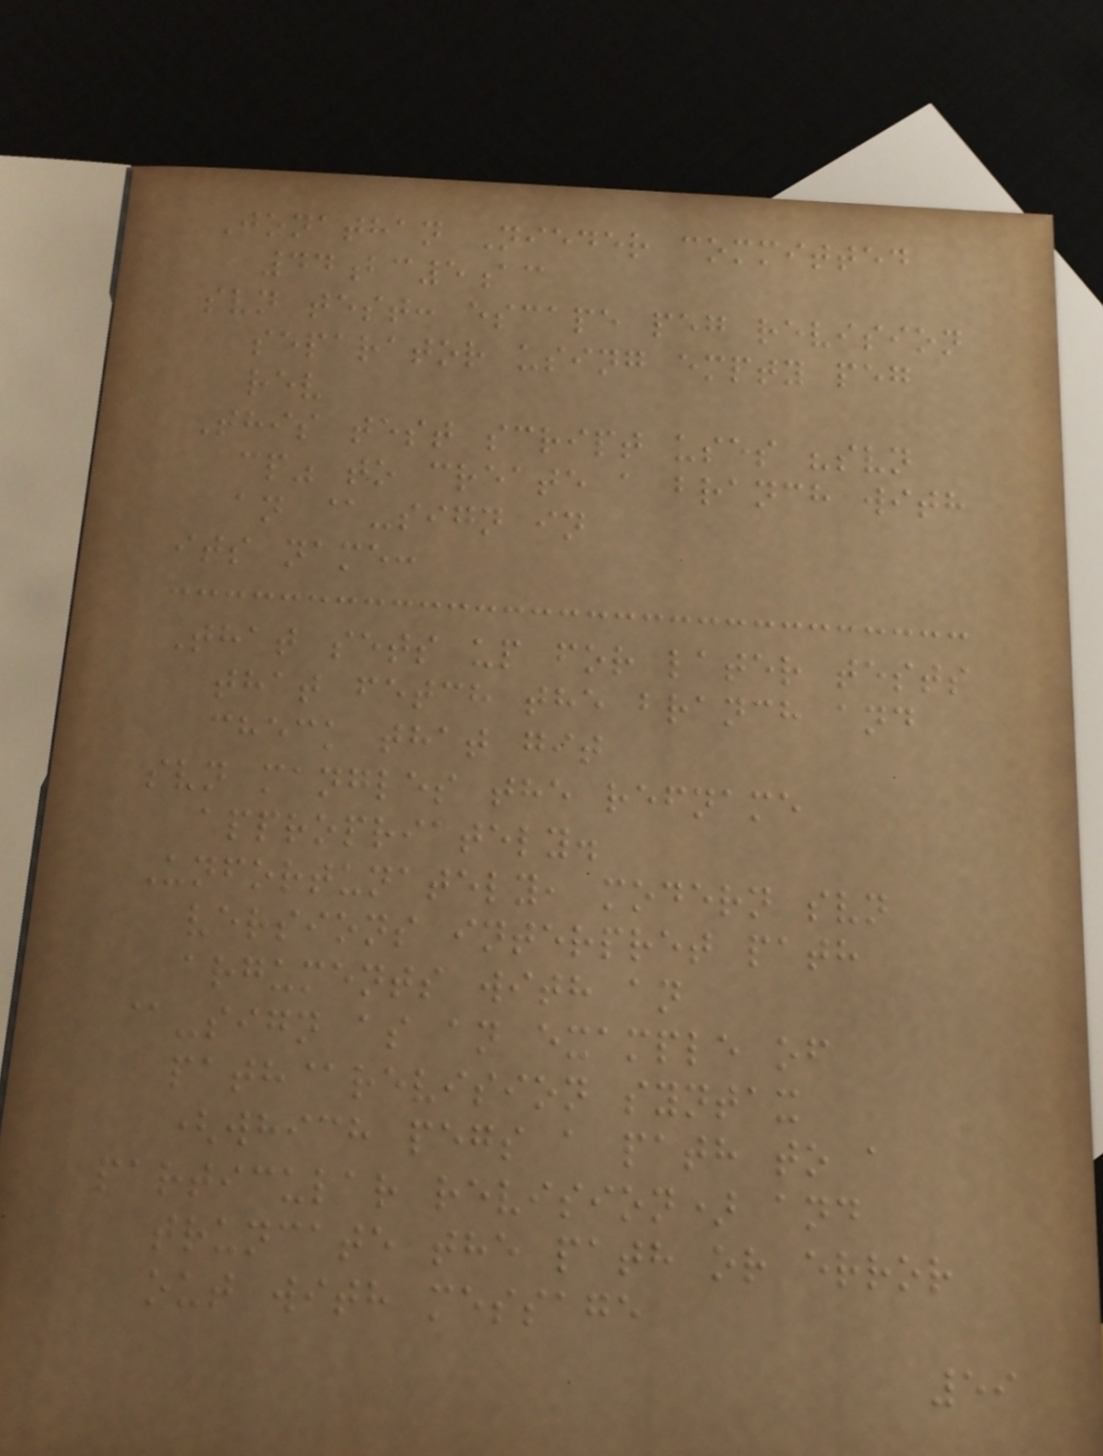Jonathan Nieder committed
44bc5ac
svn test: escape peg revision
separator using empty peg
rev
This test script uses "svn
cp" to create a branch with
an @-sign in
its name:
That sets up for later tests
that fetch the branch and
check that git
svn mangles the refname
appropriately.
Unfortunately, modern svn
versions interpret path
arguments with an
@-sign as an example of
path@revision syntax
(which pegs a path to a
particular revision) and
truncate the path or error
out with message
59
